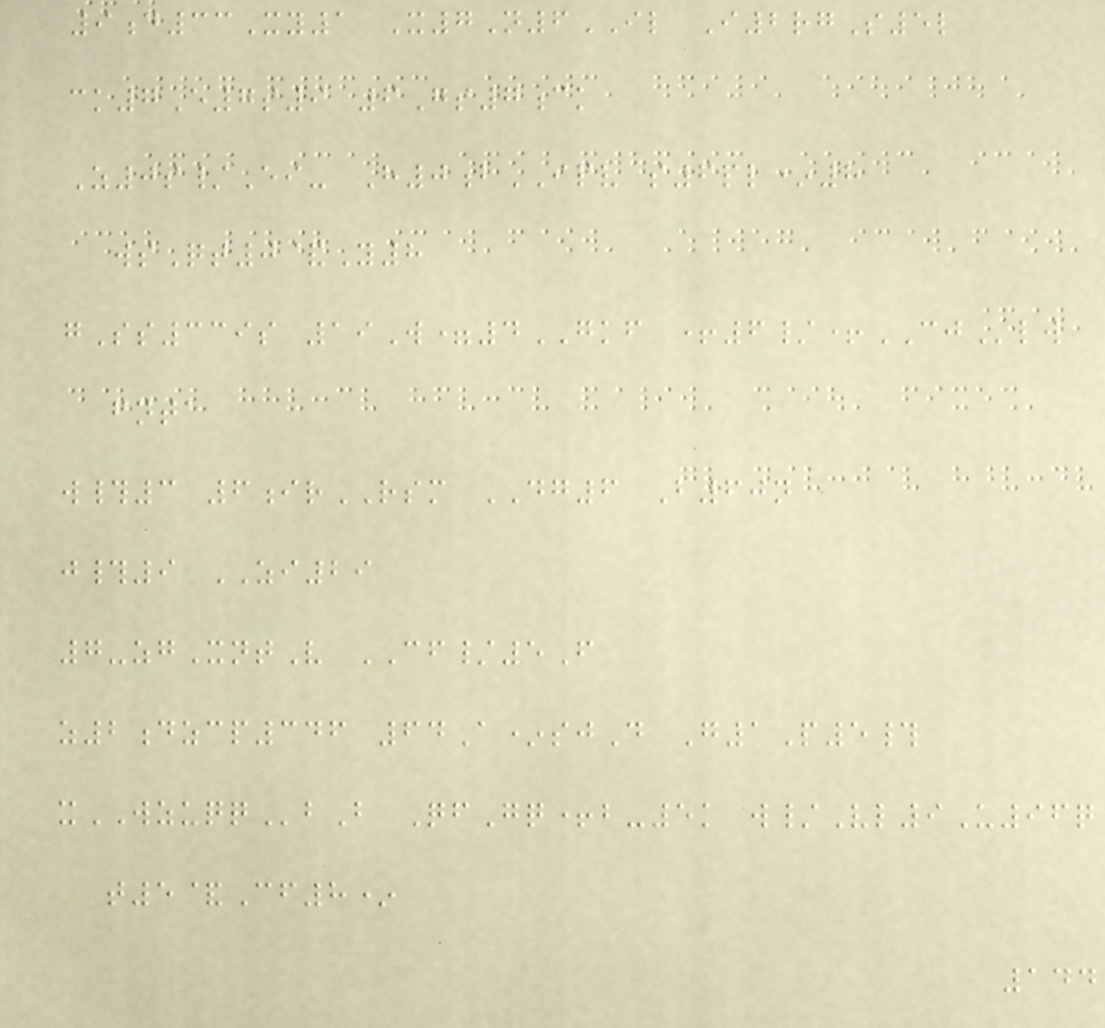9d33Xy1 X7N6IL I2rgS5l
ck7E7s9 6Gs7ck
Z0s/Ei- H0bIPV s6pl*8
wsQt0&Y8
gSs339s 19W=4GKF +6/+CJlw
fnta
w#3 6irRSM DG6 B60n
j#9 ZI29
7-zgXntV CF/5F
z2dzcp346 64A*sjD G1P5#
xWZUQQbB QfGq+b-5k w/Vl9U96q
t5&Cf8*
144
